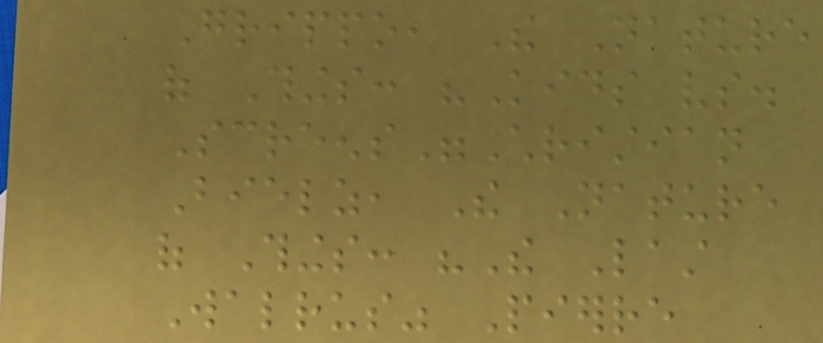Grippo, The Nature
of Things: "Kids vs.
Screens"Christian
Bielz, The Nature
of Things: "The Last
Walrus" Pierre
